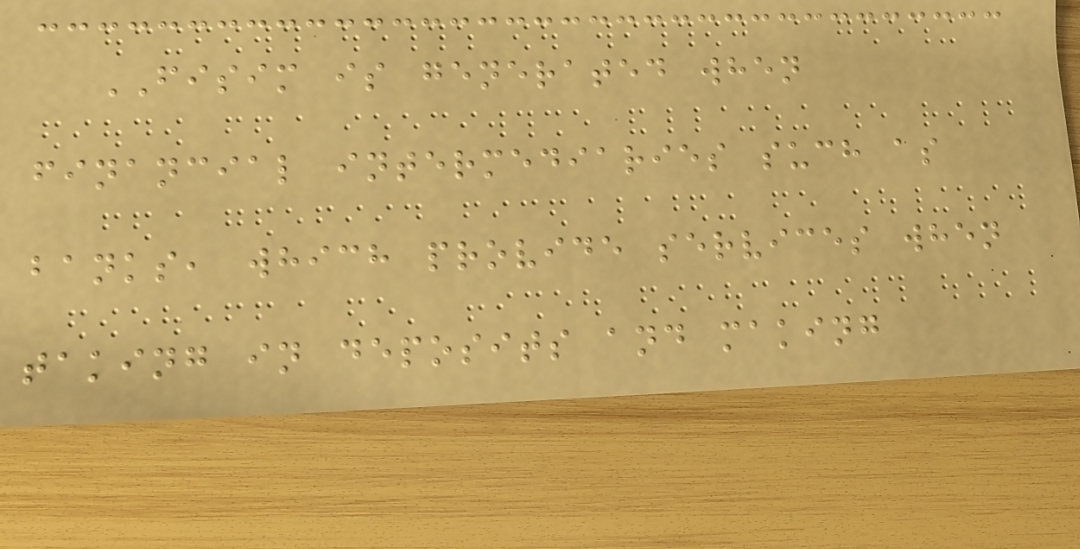FISIM is generated when
financial intermediaries such as
banks, which provide services when
taking in deposits and making
